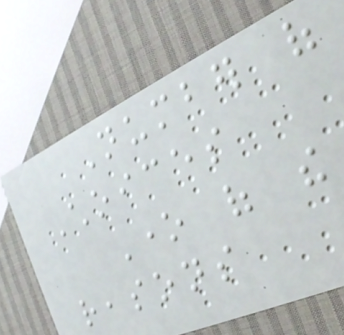Number of
Choices
One of the
reasons
